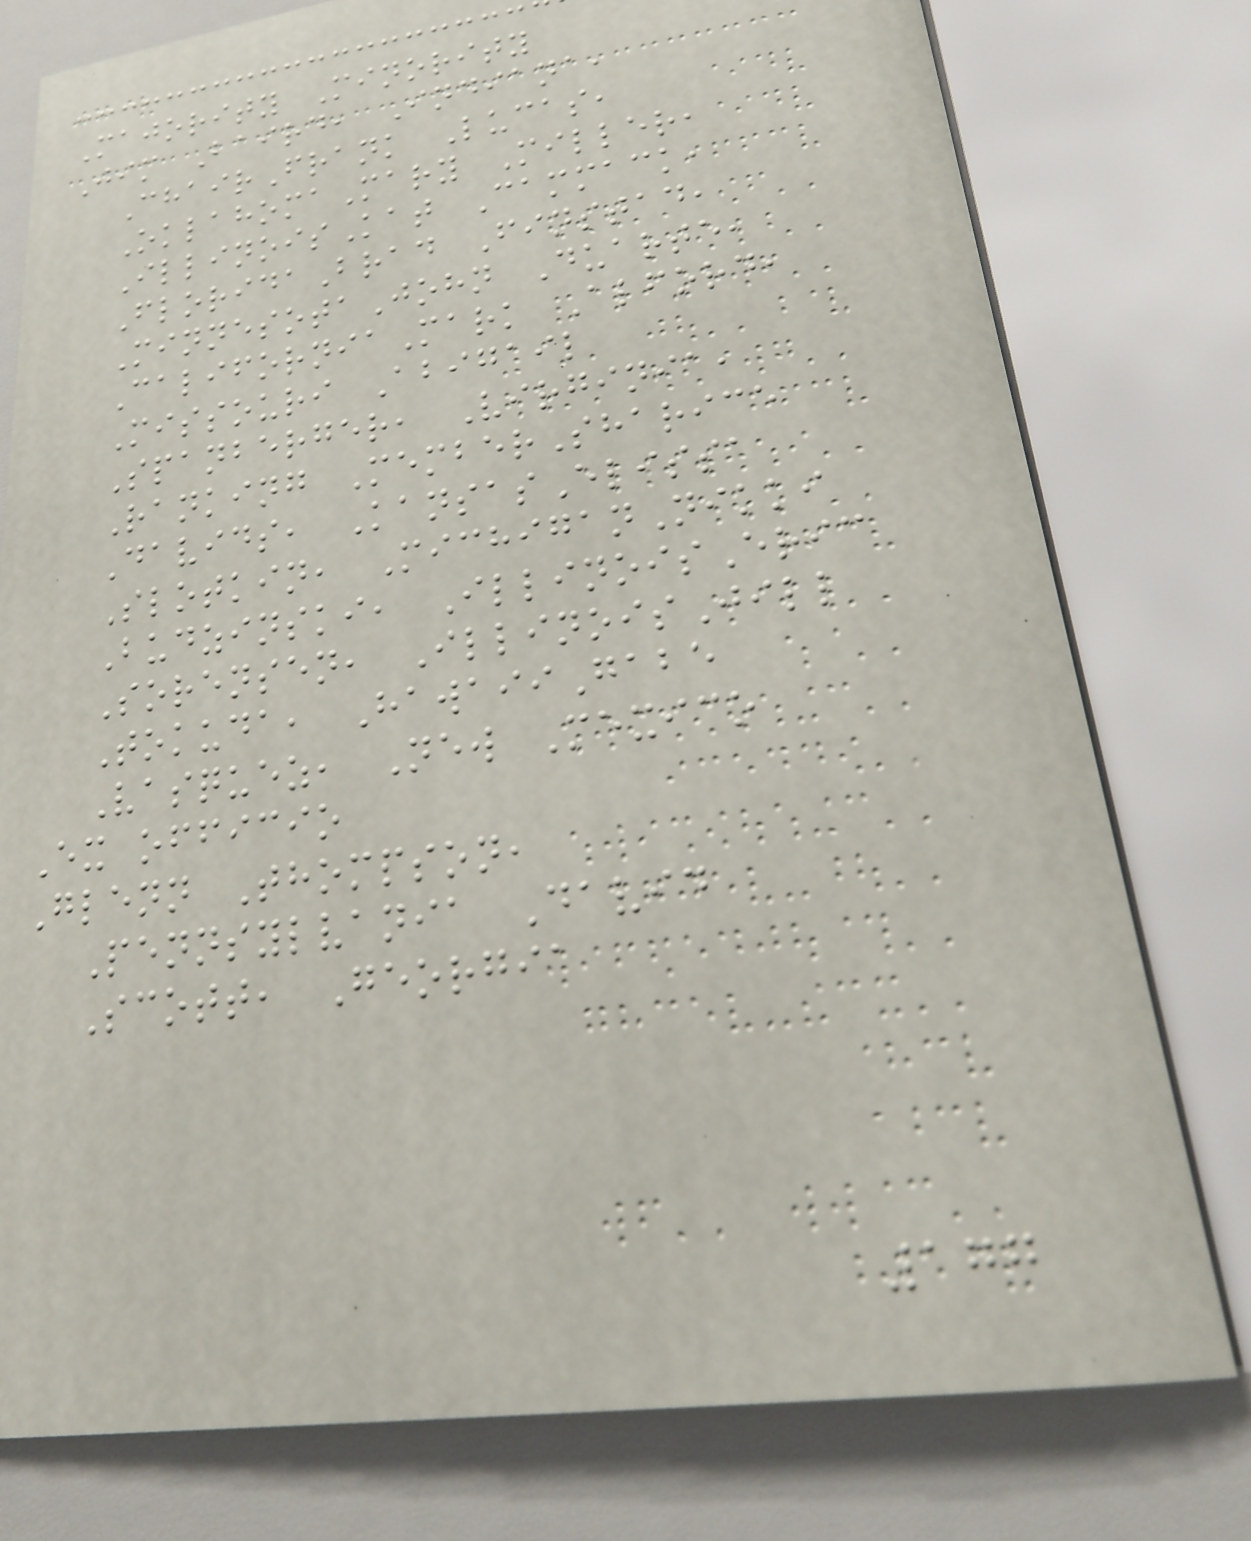Majority Minority
Jim Baird, Indiana,
ChairFrank Lucas,
OklahomaMary Miller,
IllinoisKat Cammack,
FloridaBrad Finstad,
MinnesotaJohn Duarte,
CaliforniaMark Alford,
Missouri Abigail
Spanberger, Virginia,
Ranking MemberSharice
Davids, KansasElissa
Slotkin, MichiganNikki
Budzinski, IllinoisEric
Sorensen, IllinoisJill
Tokuda, HawaiiGabe
Vasquez, New Mexico
Ex officio
Glenn Thompson,
Pennsylvania David
Scott, Georgia
177
